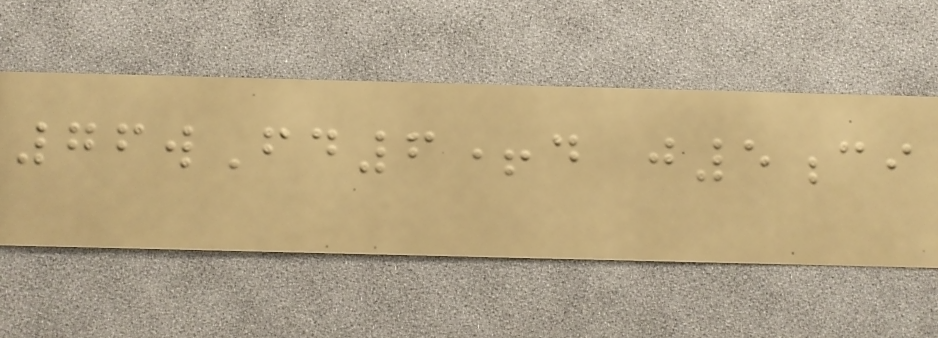76wFd6+d j5ci
